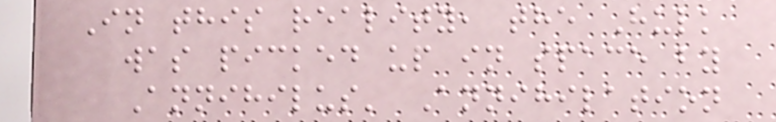In this reality, the Hulk
was picked up in space by
Annihilus' Annihilation
